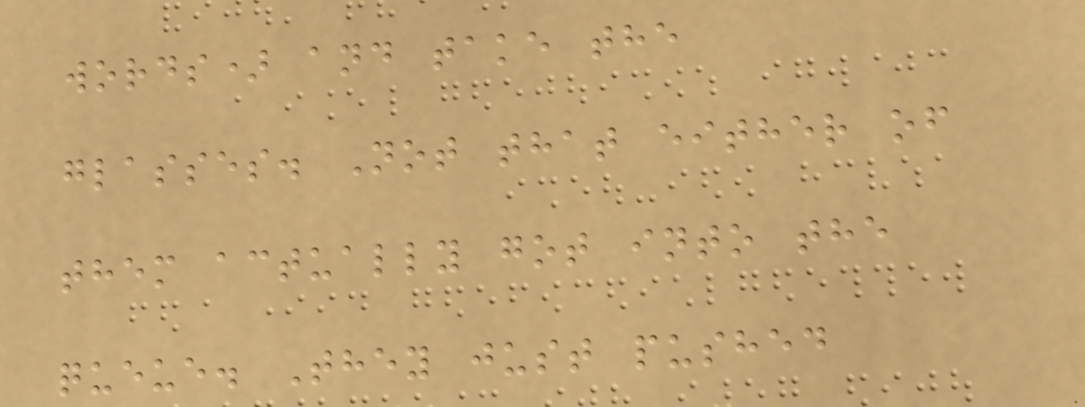words) and take the
glasses. Not that either of
them actually got into the
queue. They just pushed
